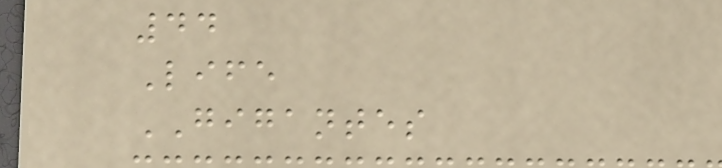44
Life
GIGANTES
